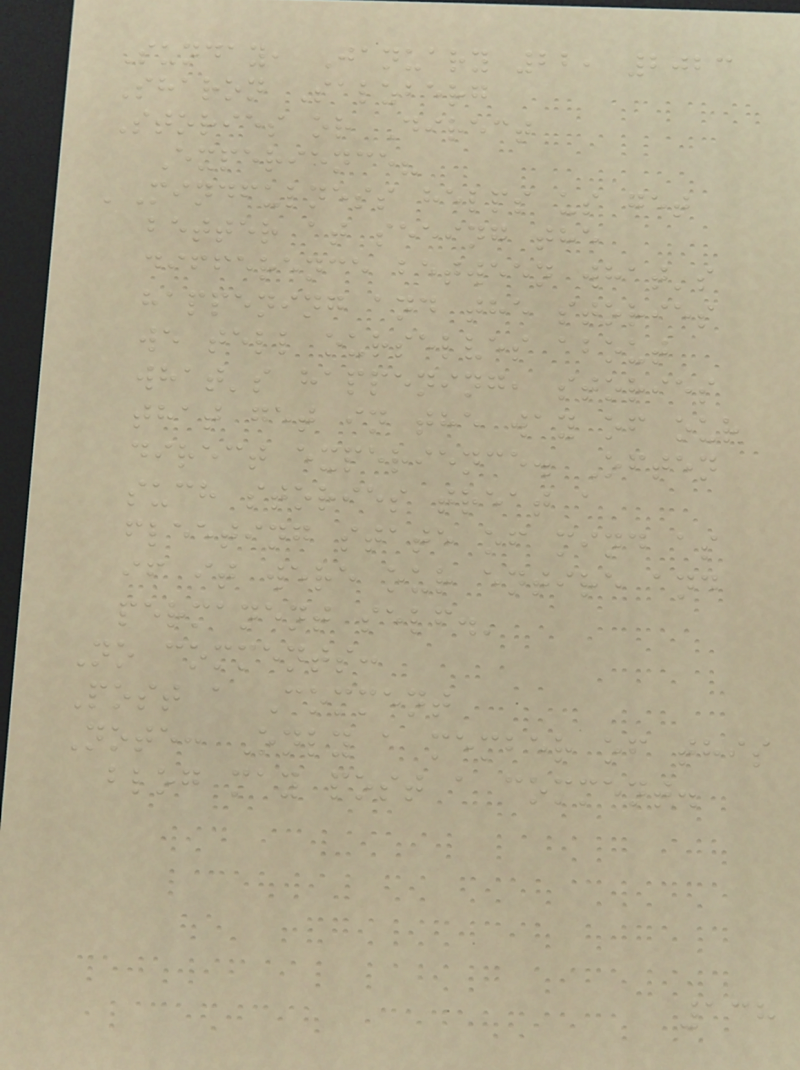Sunday, January 22, 2023
Sharon Salzberg
Stories or Direct
Experience?
'Mindfulness helps us get
better at seeing the
difference between what's
happening and the stories
we tell ourselves about
what's happening, stories
that get in the way of our
direct experience. Often
such stories treat a
fleeting state of mind as
if it were our entire and
permanent self.'
No comments:
Post a Comment
Note: Only a member of this
blog may post a comment.
138
